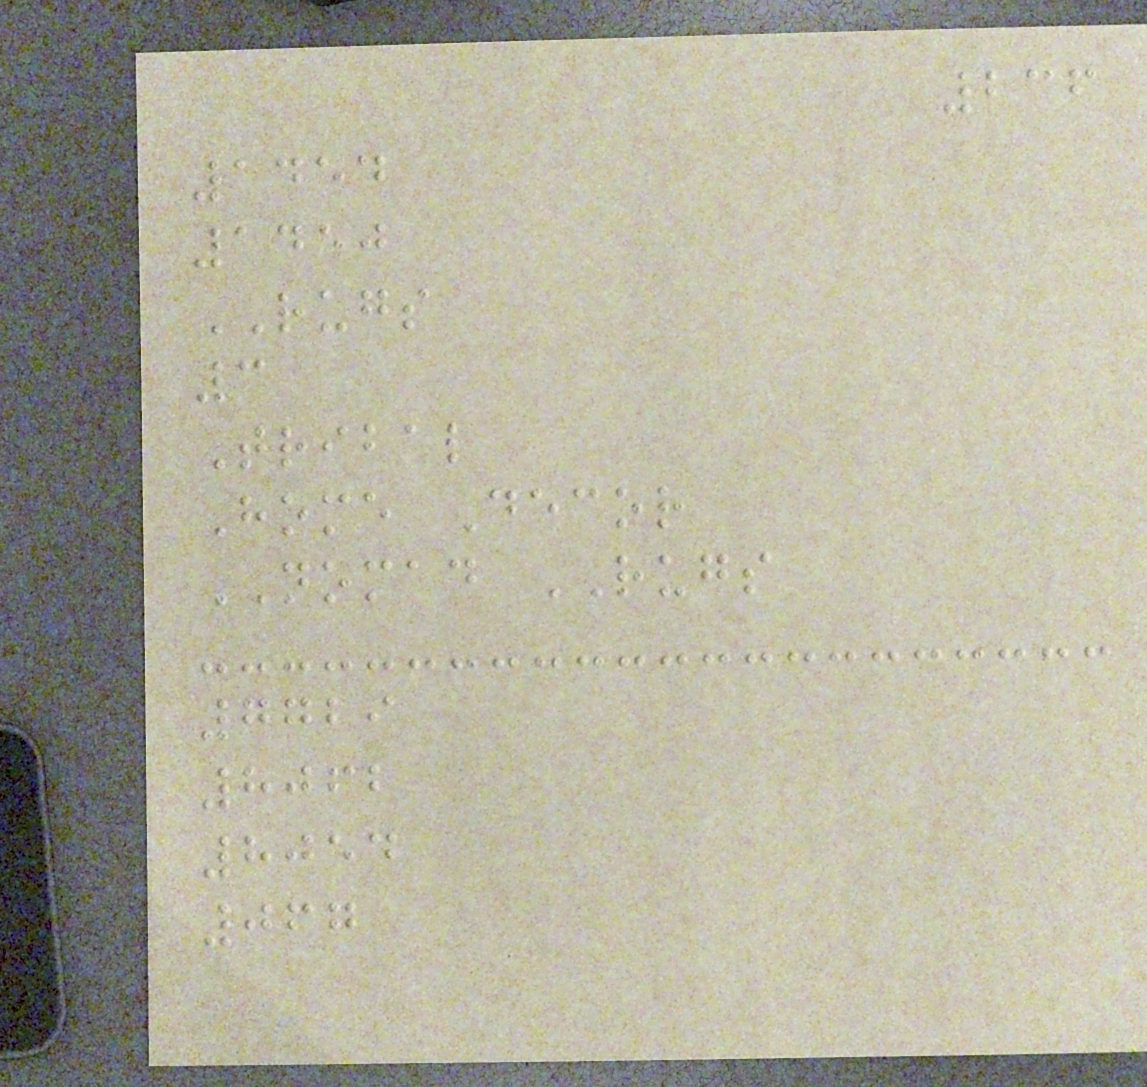236
1454
1450
RUGS
3
Tribal
Home Decor
NOMAD RUGS
7729
8062
8054
067
